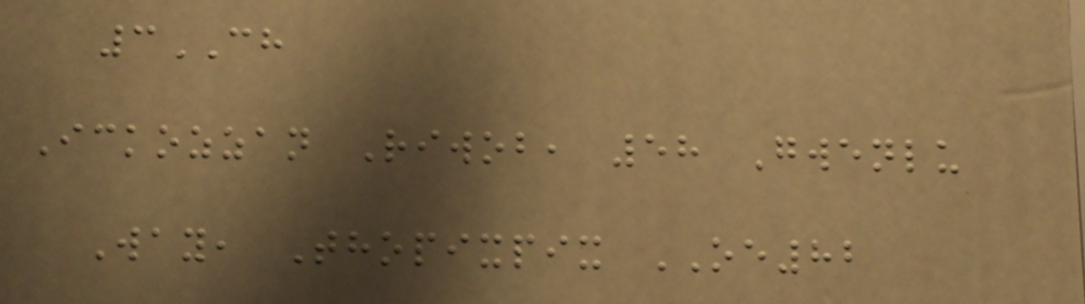3CH
Ickozzan Riwob, 58 Gwenlu
Way, Thopixpix OE82
